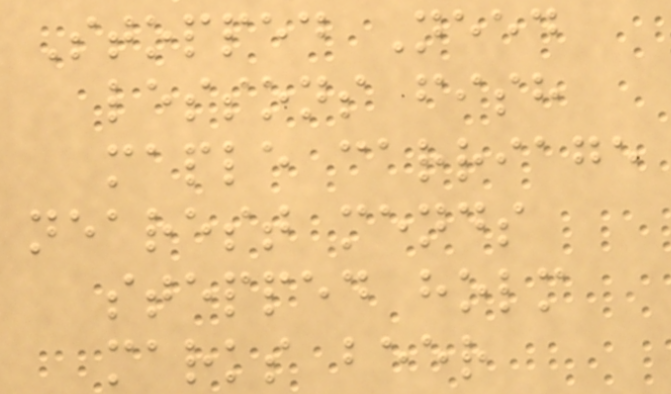Stopped Need
lessons fish
maple carriage
nearest mends
stepped holm
marks beer
